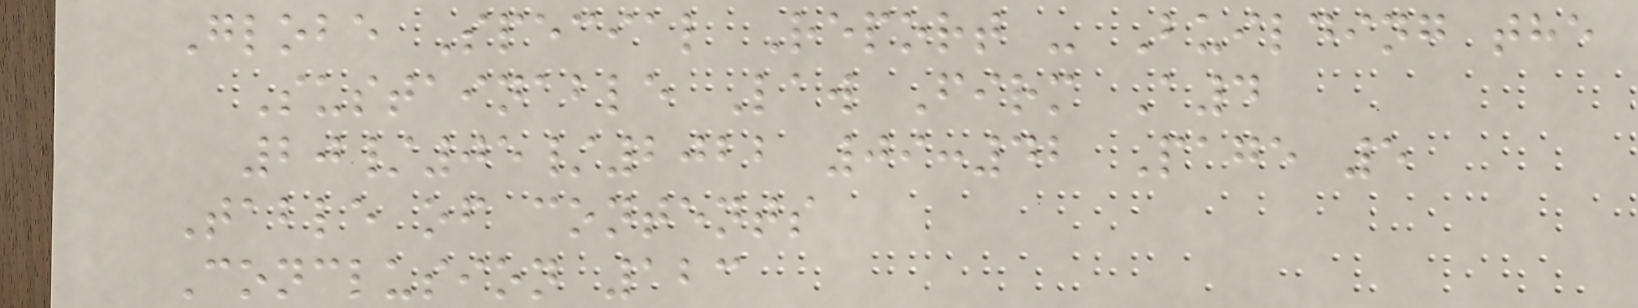Globe Special Report - Building the
Sustainable Law Firm A4
20/05/2022 09:42 Page 5
Table of contents
Conclusion 123
